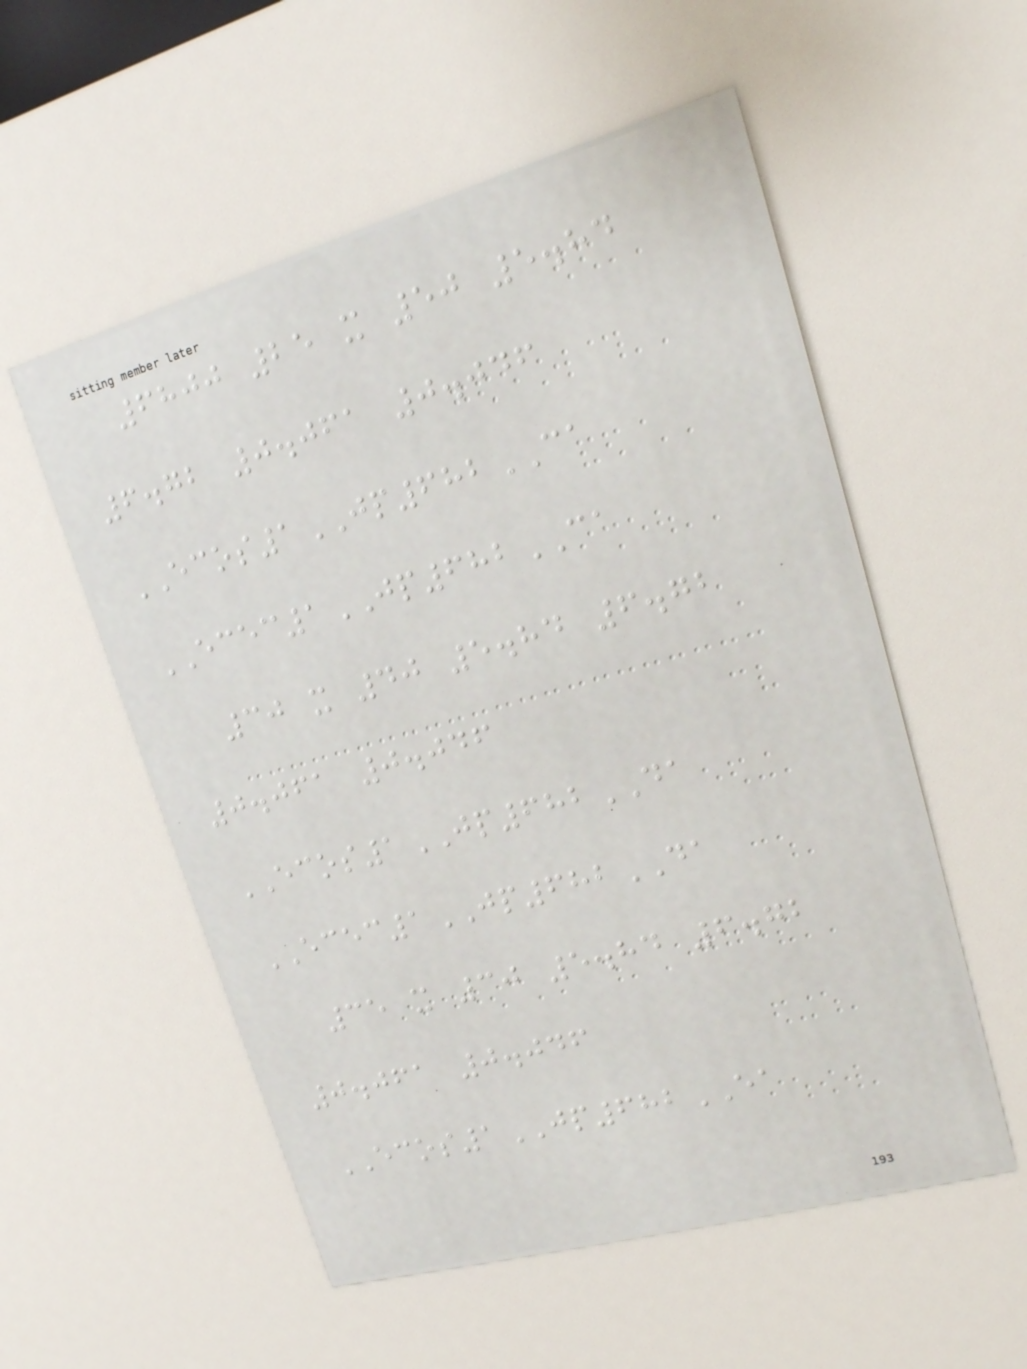6800 25 x 50 5.84
6.72 0.061 0.046
ECOS1JP682CA
ECEC1JP682CA
30 x 40 5.84 6.72
0.061 0.046
ECOS1JP682DA
ECEC1JP682DA
35 x 30 5.84 6.72
0.061 0.046
ECOS1JP682EA
